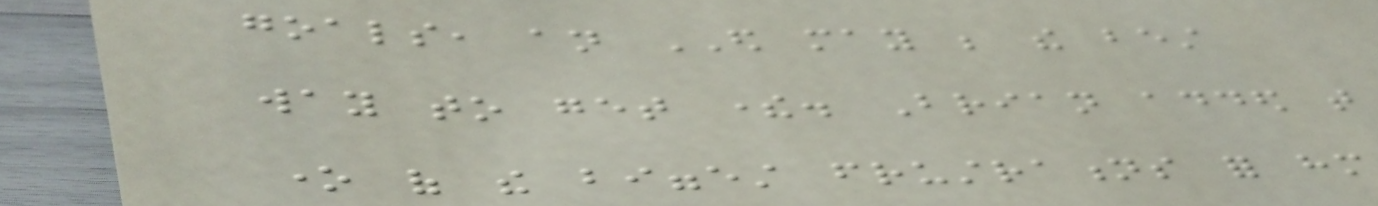goals, an ED may be the best
way to get there. Brian added that
one of the biggest frustrations for him
